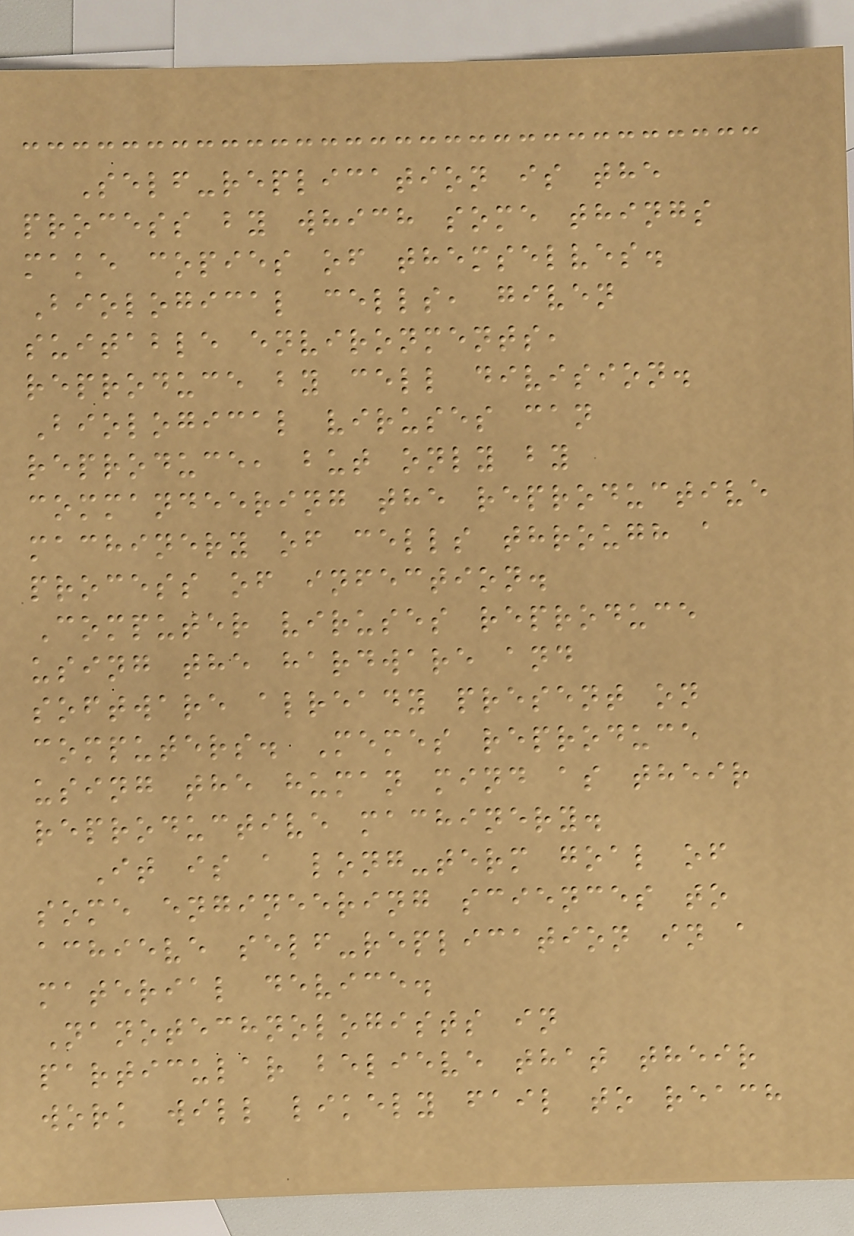Self-replication is the
process by which some things
make copies of themselves.
Biological cells, given
suitable environments,
reproduce by cell division.
Biological viruses can
reproduce, but only by
commandeering the reproductive
machinery of cells through a
process of infection.
Computer viruses reproduce
using the hardware and
software already present on
computers. Memes reproduce
using the human mind as their
reproductive machinery.
It is a long-term goal of
some engineering sciences to
achieve self-replication in a
material device.
Nanotechnologists in
particular believe that their
work will likely fail to reach
